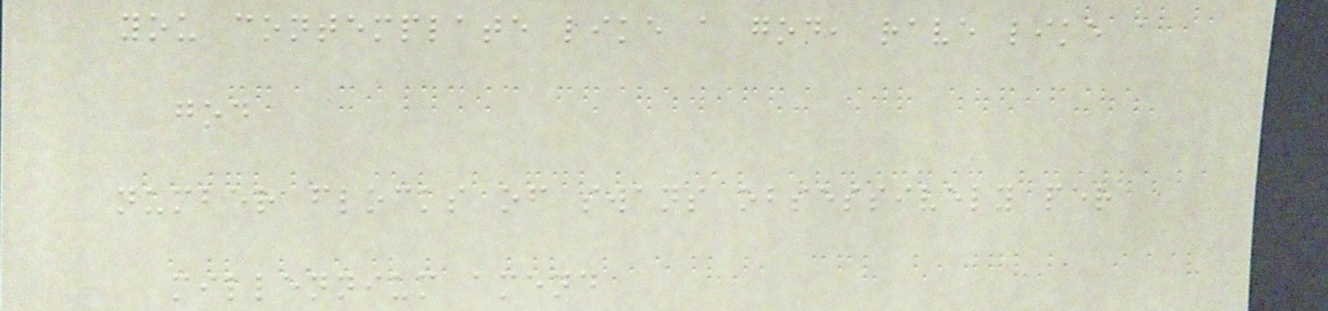you contemplate like a god, rave like a
god
number flocks of swans obsessively per
millennium amend
